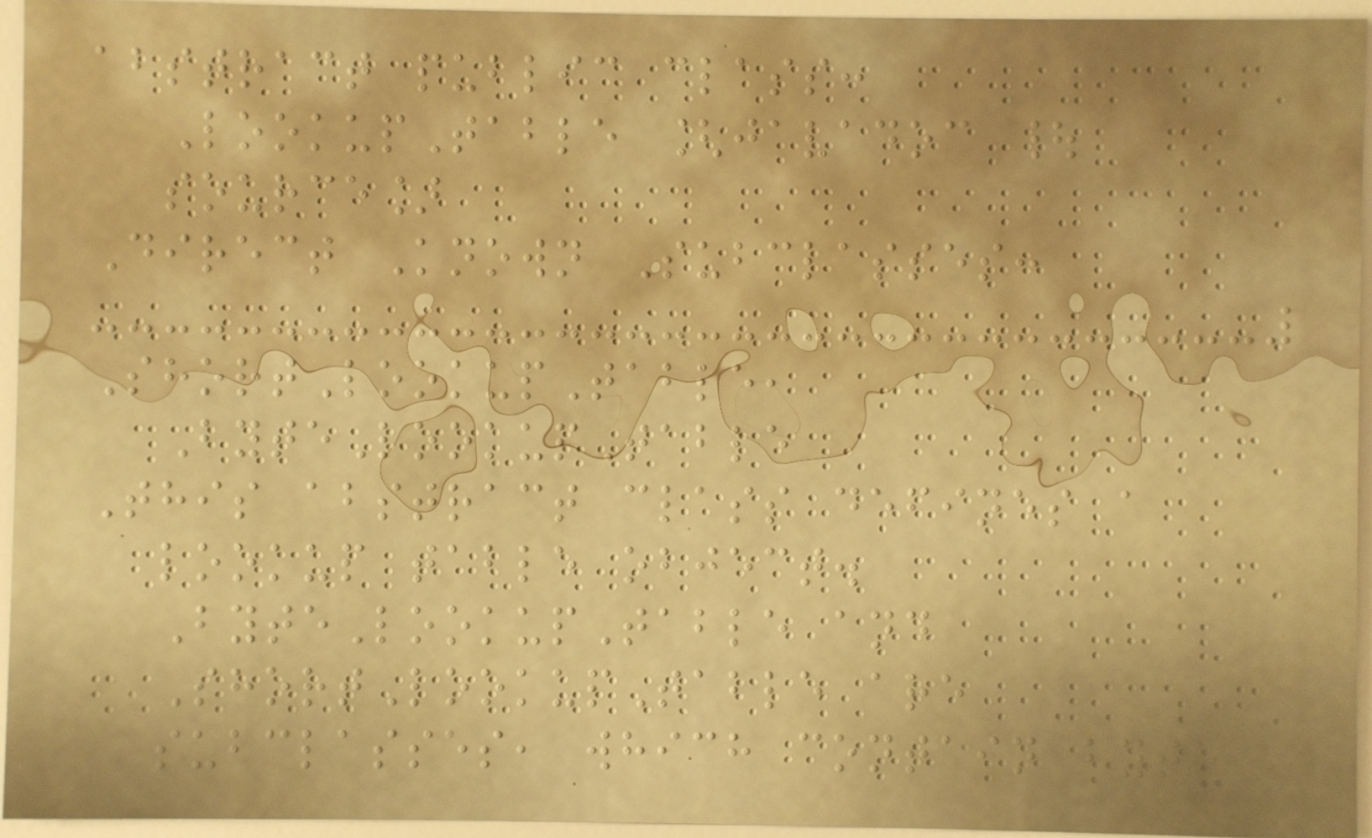abstract public class:
LookupTable [javadoc |
source]
Direct Known Subclasses:
ShortLookupTable,
ByteLookupTable
This abstract class defines a
lookup table object.
ByteLookupTable and
ShortLookupTable are
subclasses, which contain byte
